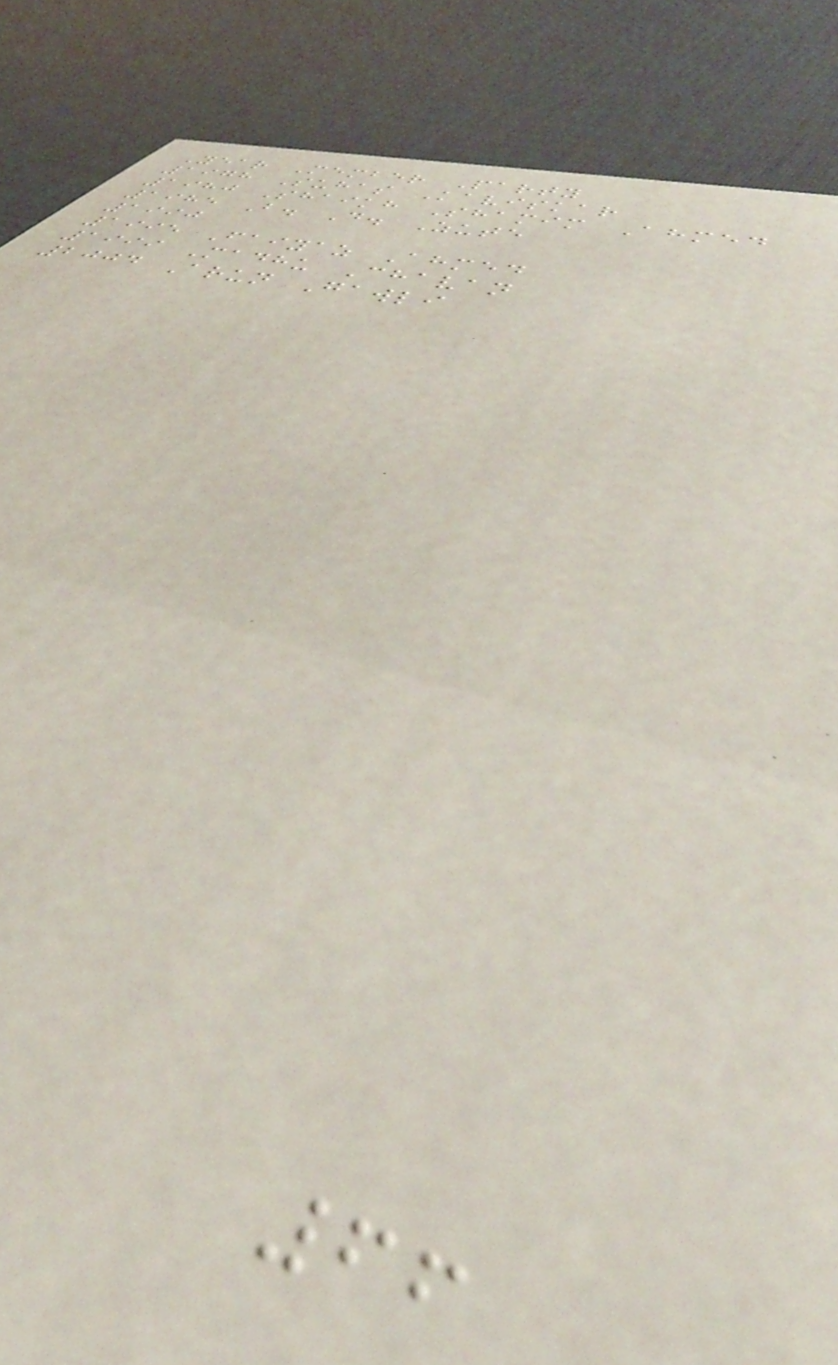Year Member Party
1978 Suhas Kaviskar
1980 Shaikh Shamim Ahmed
1985 B. D. Zute
1990
1995 Faiyaz Ahmed
1999 Madhu Chavan
2004 Arun Gawli
66
